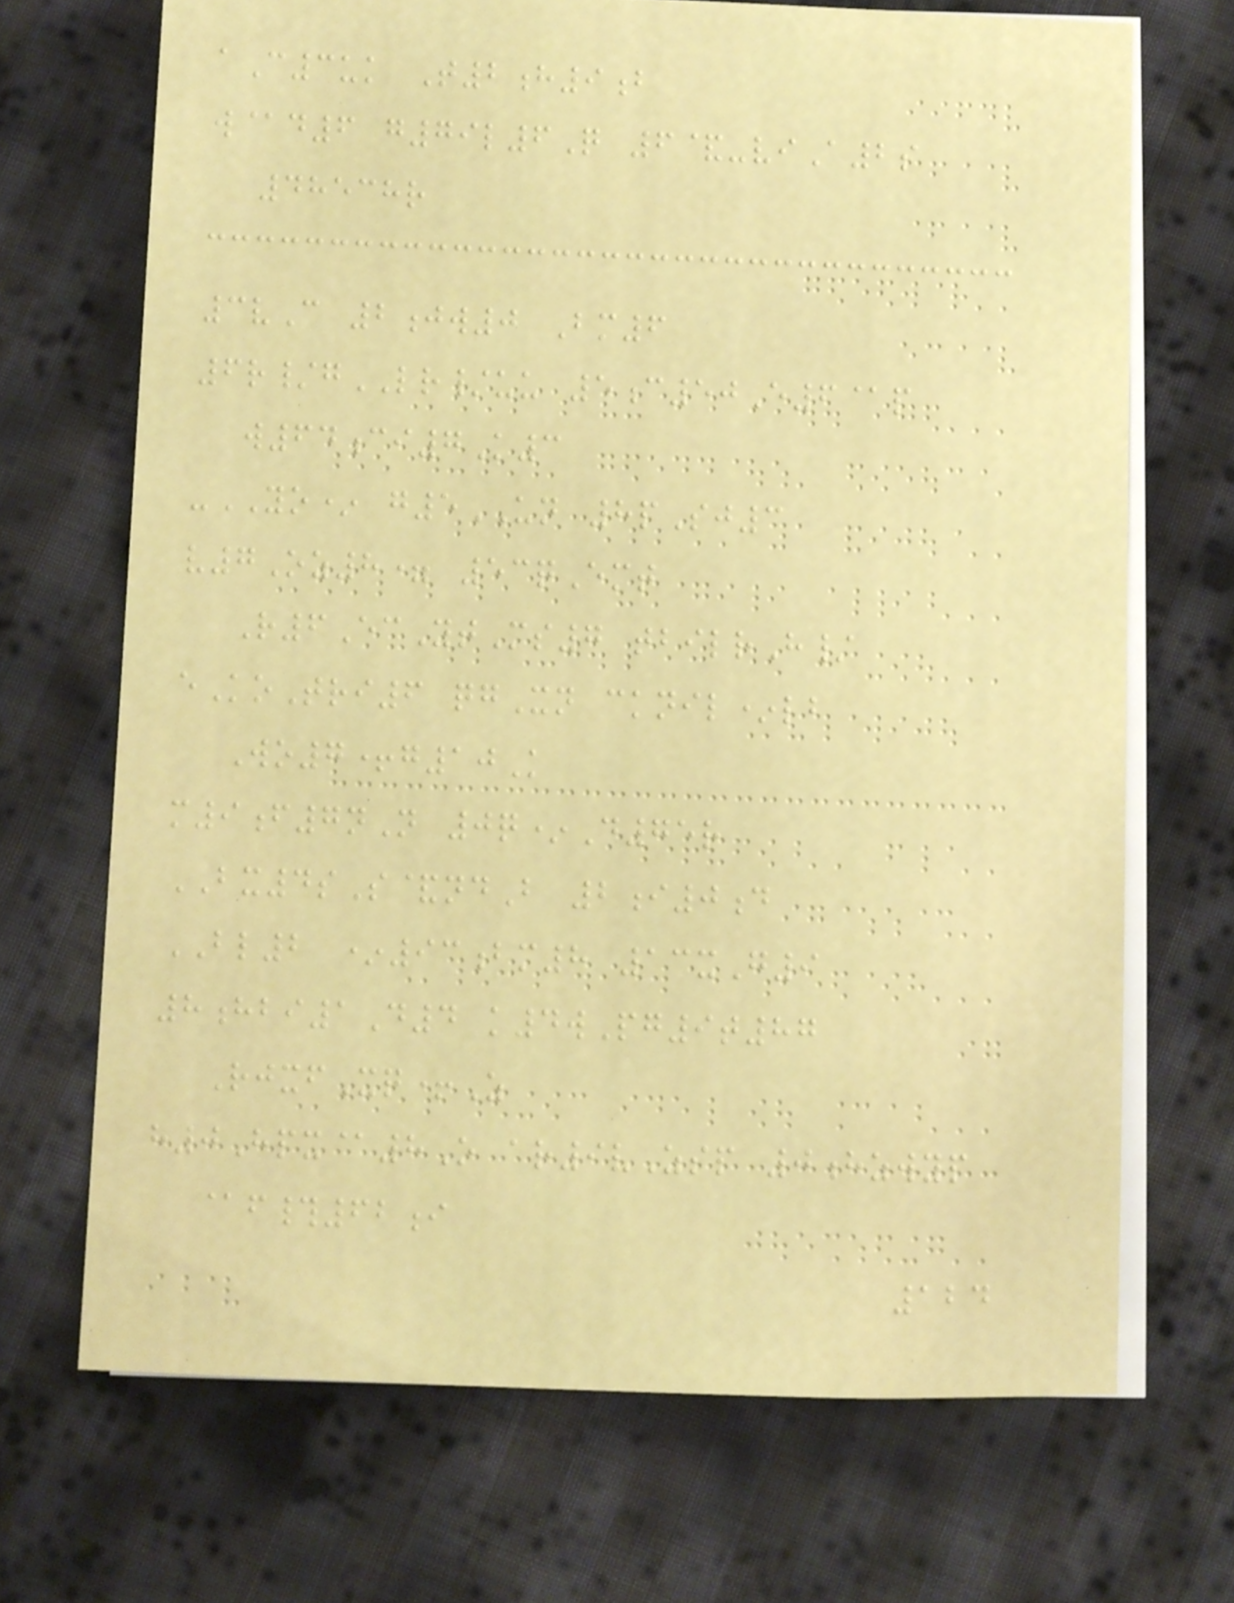aC3uk T2h9b
w@d6 g79l6Q 6&-viA2s
48538r
3vC 2jw0 Bm6
6r/gLR/uu 5c50E6@p
w64ci7K3
-YO* g5UN 8pSj3
v7Oz8= 53qEmt
R6EcYtMs7 tbilrH/
eKoTri6 qgXn cknil*lb
Wo7+g10K
m9f7nN 0q*D75r
BX4sS&ndB 2i0d
BL2 *93bm8 13xG9
8hbi1D4 k4wPg9t87
RjxfXq+Z
h0Hpx@8O ar9vZsp 0hzwyp
@f#62i
124
